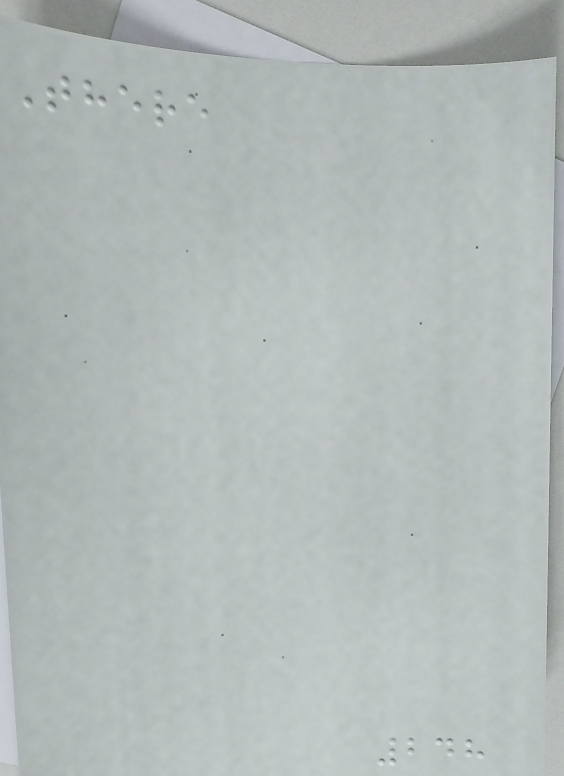There
248
